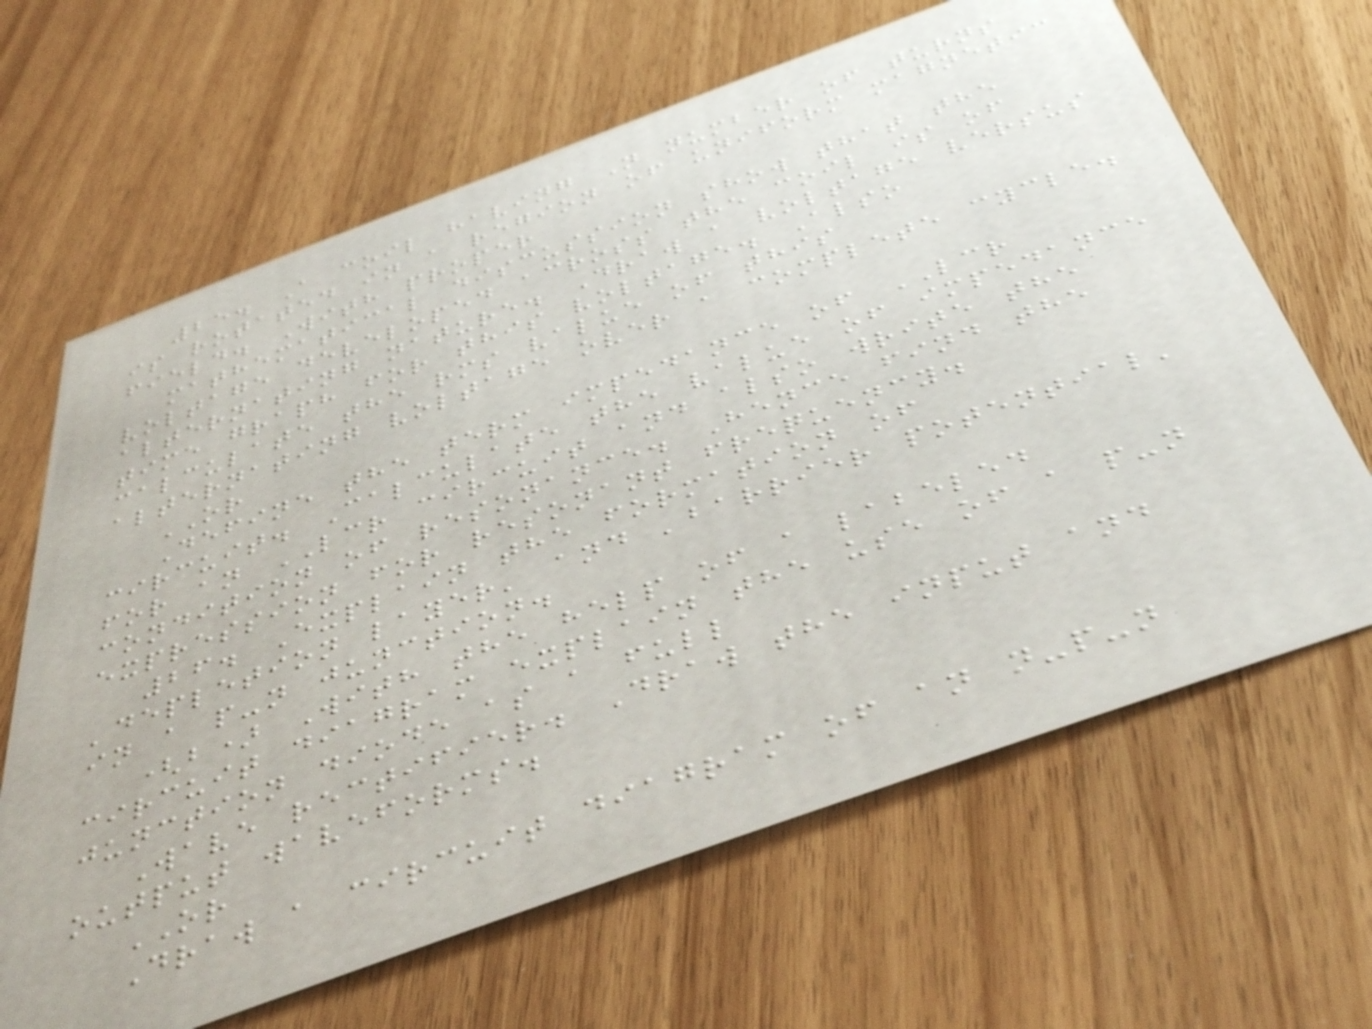25. A coil having N number of turns
is rotated in a region of uniform magnetic
field. With proper
mathematical discussion show that the
voltage developed across the coil is of
alternating nature. Draw a voltage versus
time graph for this voltage. Also
calculate the rms value of this
alternating voltage over a complete cycle.
OR
Define the term impedance of LCR
circuit. Calculate the value of impedance
for an LCR circuit and also write the
condition of resonance. Hence find the
expression for resonant frequency.
26. Explain the formation of
'depletion layer' and 'barrier potential'
in a p-n junction.
(b) With the help of a labeled
circuit diagram explain the use of a p-n
junction diode as a full
Wave rectifier. Draw the input and
output waveforms.
OR
Draw a circuit diagram of an n-p-n
